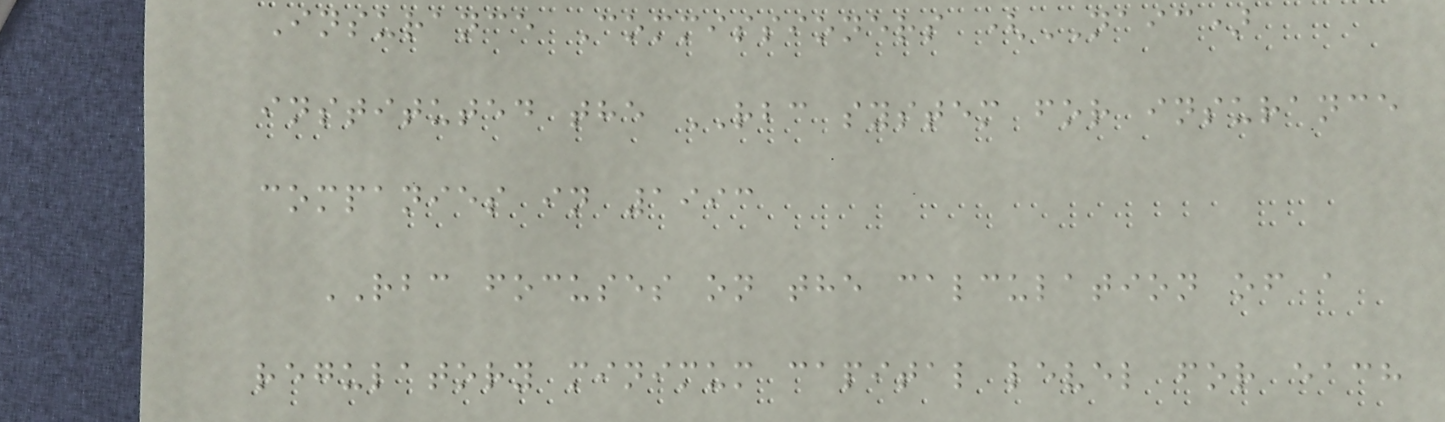Insurance Commissioners (NAIC)
instituted the RBC system for insurance
companies in 1993
RBC focuses on the calculation of a
regulatory minimum capital level for each
